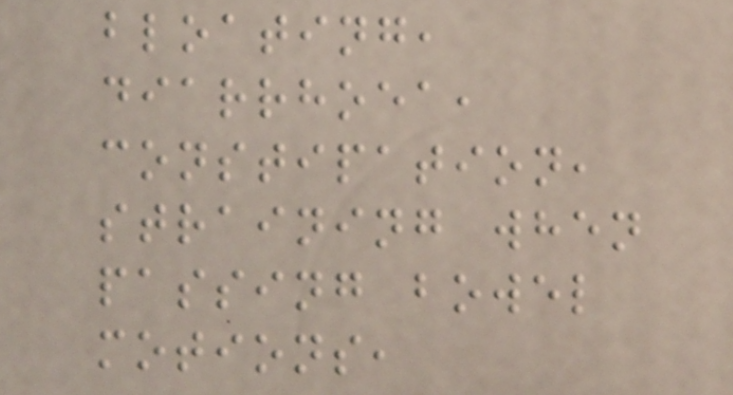bloating,
diarrhoea,
constipation,
straining when
passing bowel
motions,
